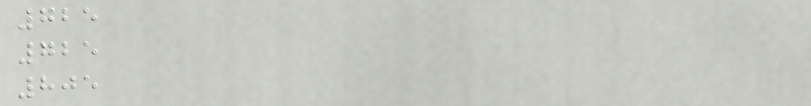725
725
805
